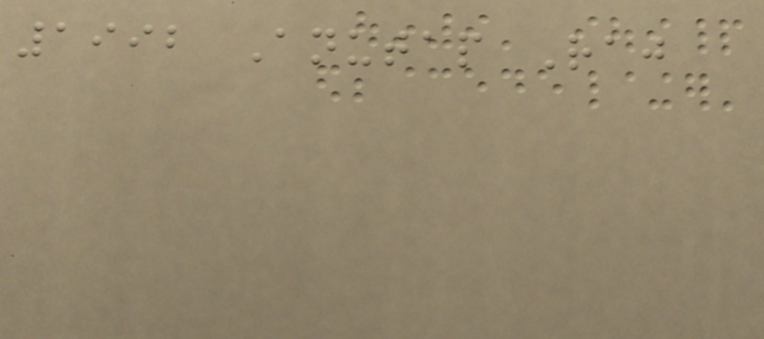1992 Anutap Raj
